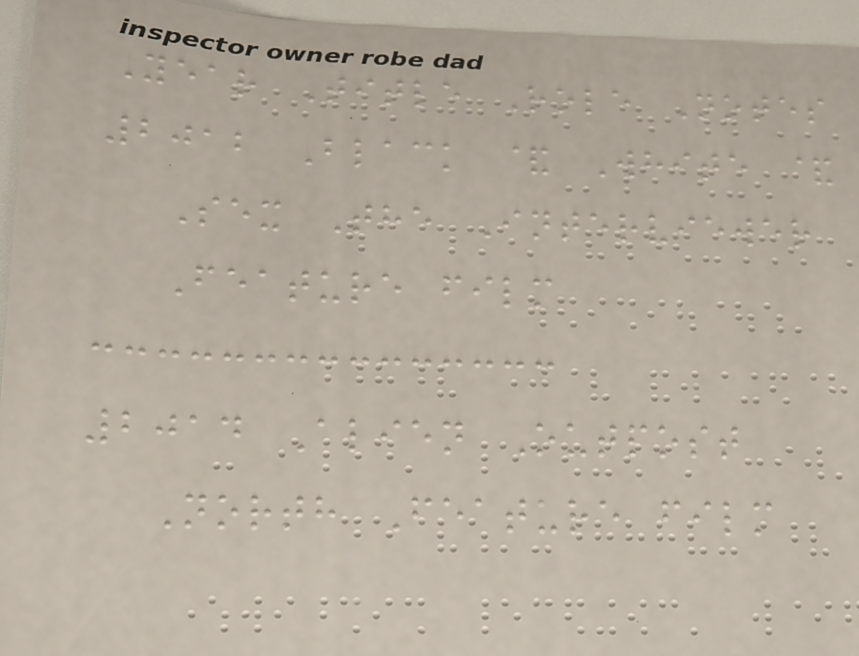Year Title Role Notes
2012 Black & White &
Sex The Interviewer
Feature film
2014 Alien Outpost
North Feature film
